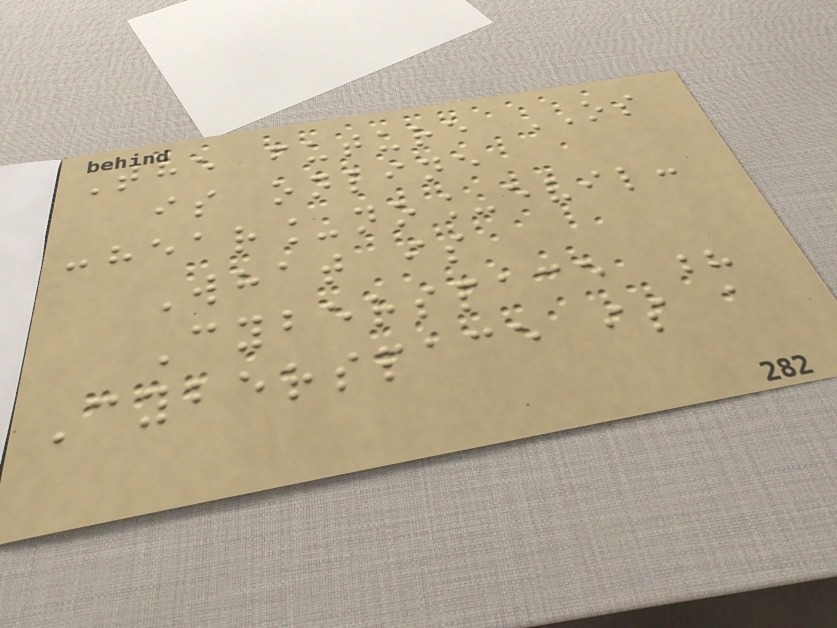The future OS
is online
:hear_no_evil:
What is
Cyberspace ?
Cyberspace is a
